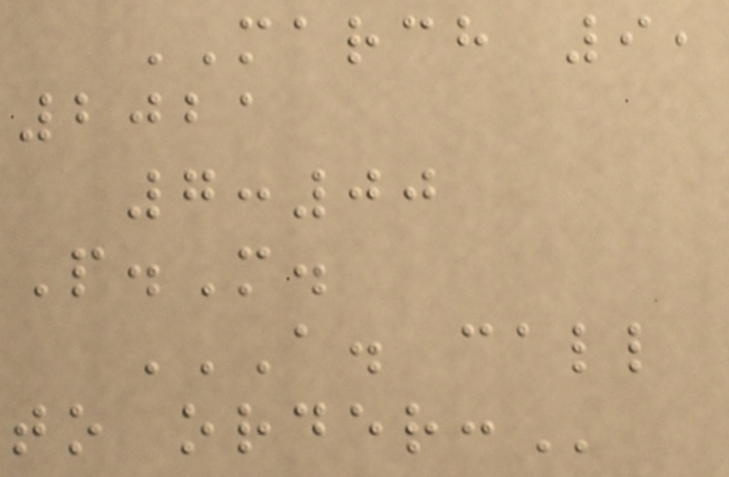MARCH 9,
2021
7:00
P.M.
A. CALL
TO ORDER:
